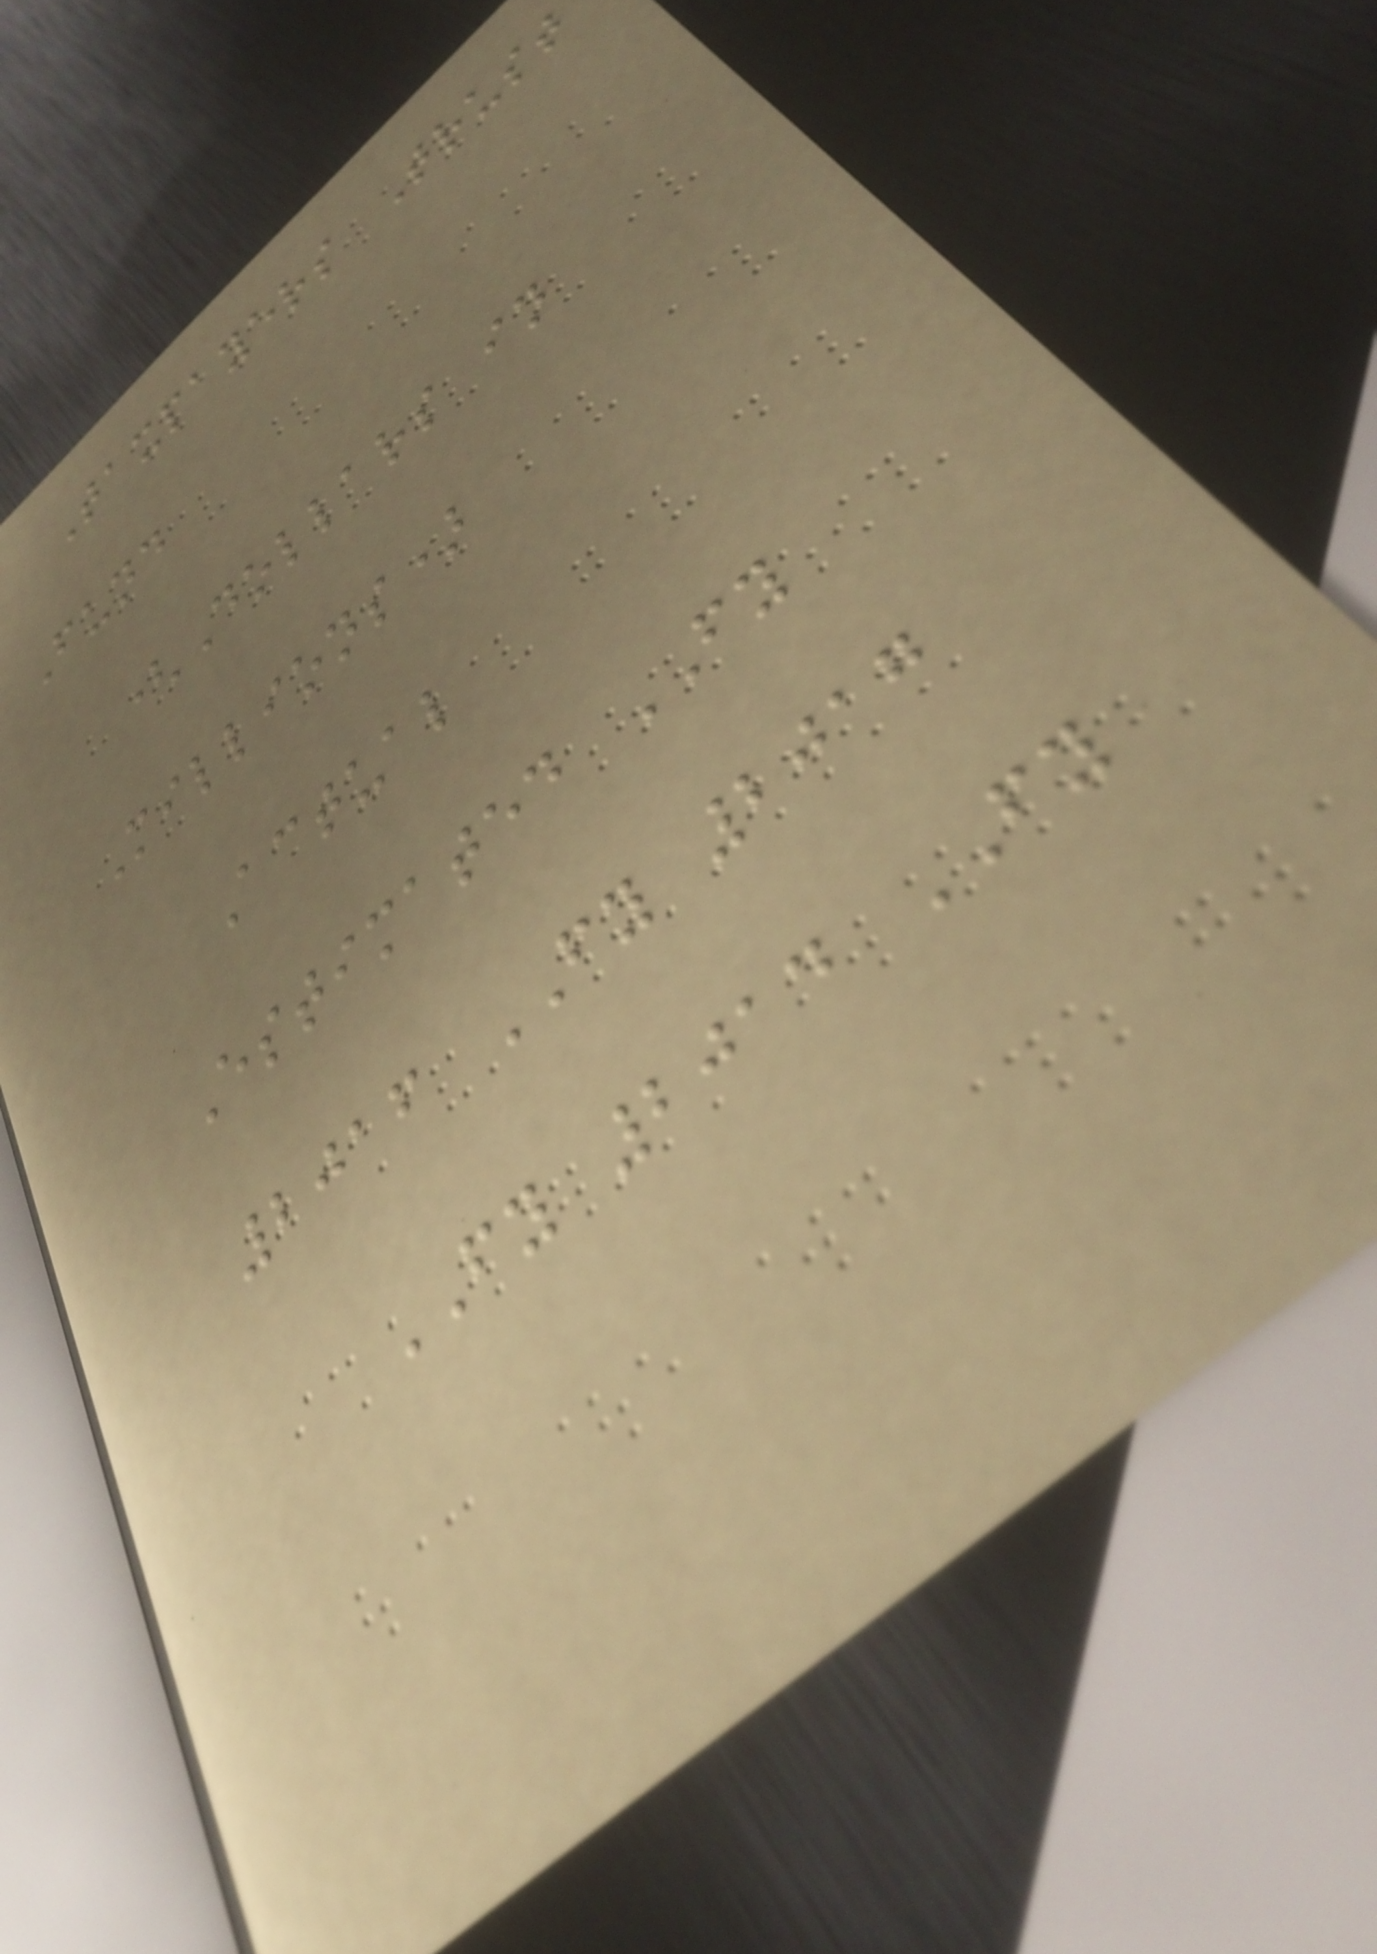Taxpayers Trust
Fund
(Dollars in
Millions)
Actual
Estimated FY
2016 FY 2017
FY 2014 FY
